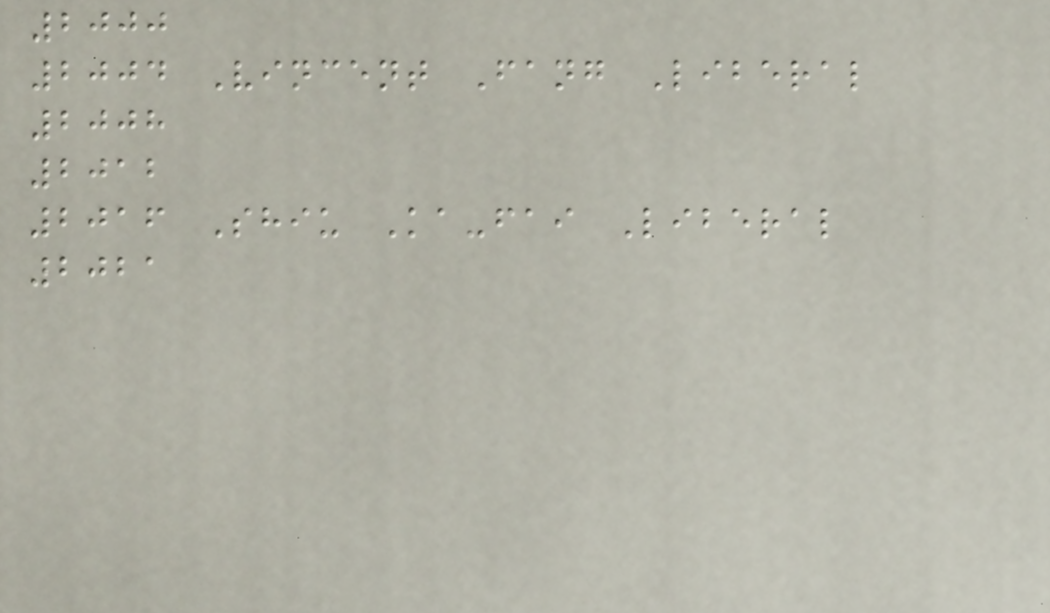2000
2004 Vincent Fang Liberal
2008
2012
2016 Shiu Ka-fai Liberal
2021
